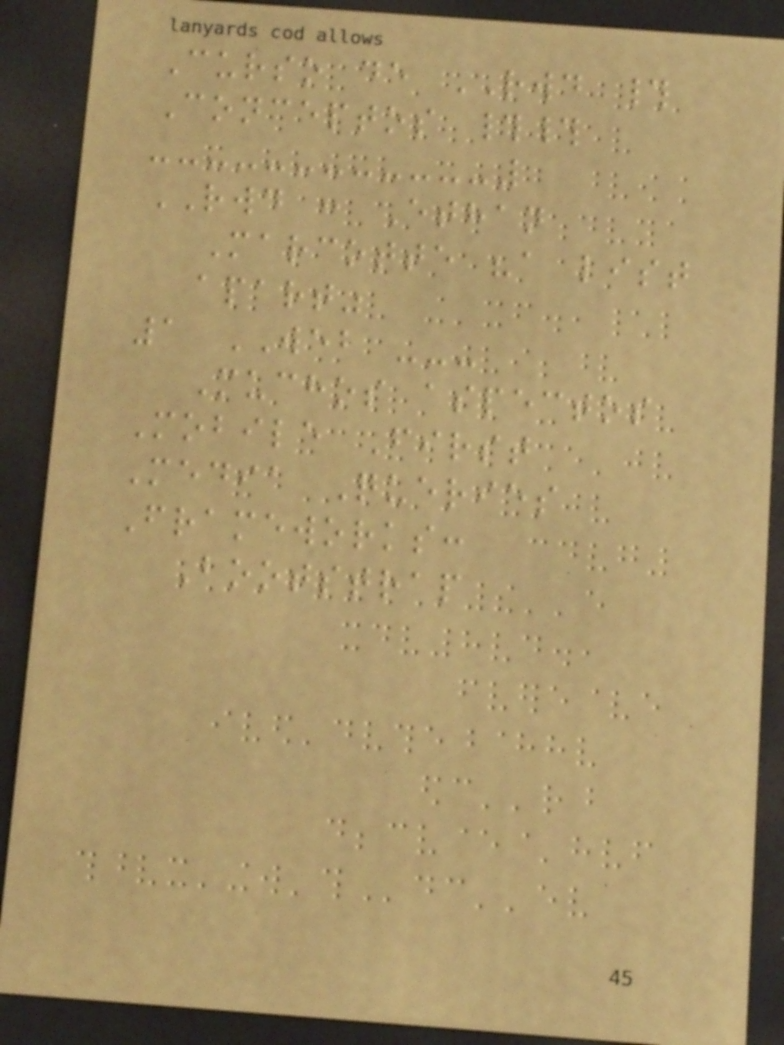Curso de RWD #
Conceptos ##
RWD : Ethan
Marcotte "a list
apart"
1 WEB ---
Muchos aspectos
Mobile First
Media Queries
Frameworks:
Bootstrap
